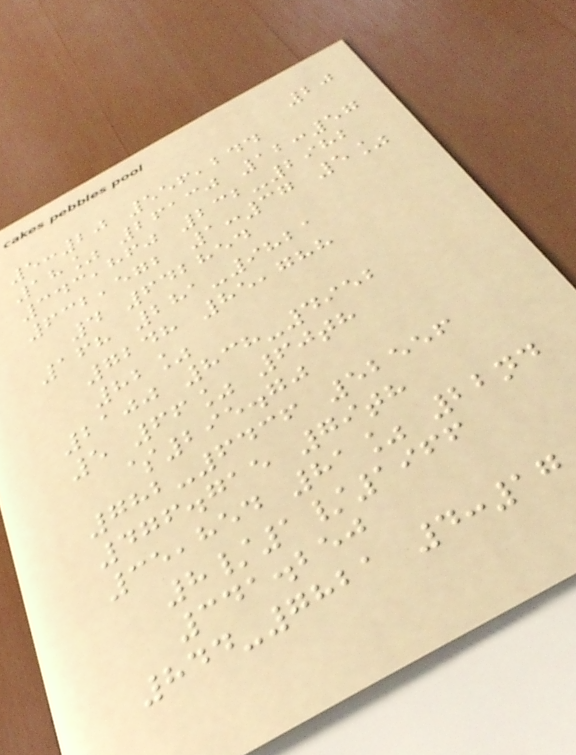20
5:20 556,244
18% 26130 12:57
343,860 232-2982
632,572 1:37 5%
4 642854
168 281-9821
7248 85,788
82%
2100 838-4952
5 66% 60th
$295.70
782-6436 52556
476.715 79th
35,854 81% 22nd
8/1/1966
341.250
844-7821 4:17
